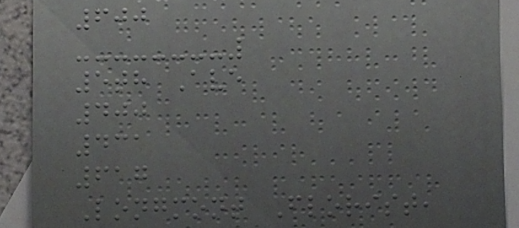600
5th Ave
400
431
617
Longmont Florist,
